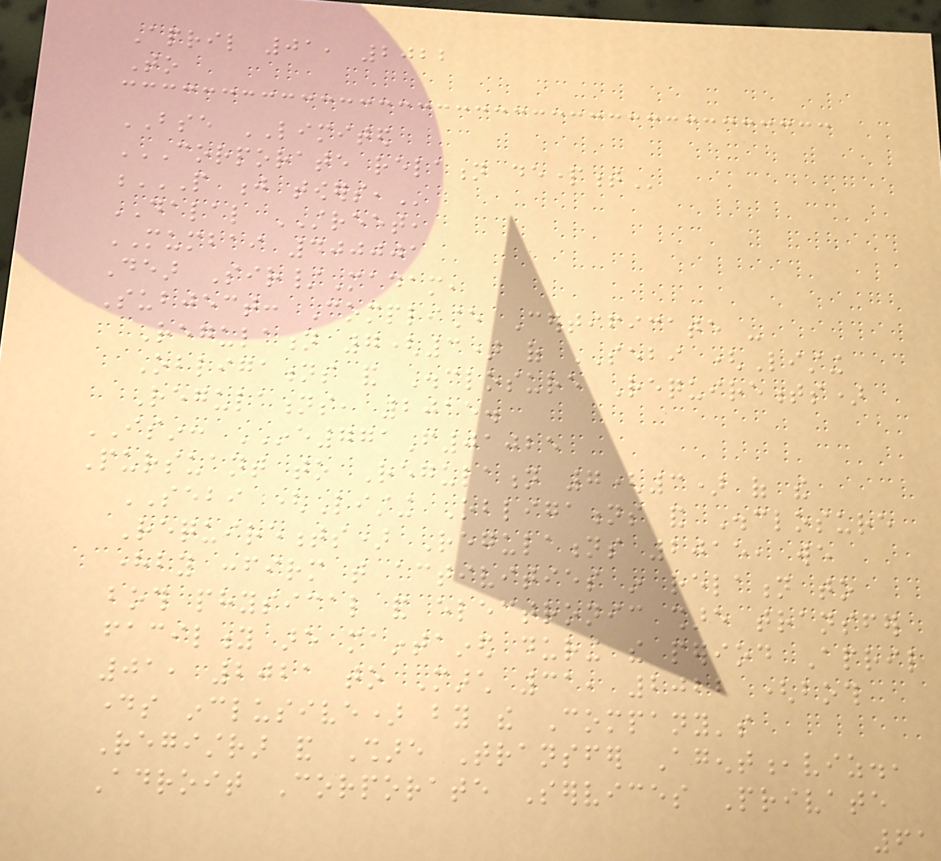April 01, 2022
To
BSE LIMITED
CORPORATE RELATION DEPARTMENT
P J TOWERS,
DALAL STREET,
MUMBAI 400001
Dear Sir/Madam,
Subject: Compliance Certificate -
Regulation 7(3) of SEBI (Listing
Obligations and Disclosure Requirements)
Regulations, 2015.
ISIN: INE771F01025
Pursuant to Regulation 7(3) of the
SEBI (Listing Obligations and Disclosure
Requirements) Regulations 2015, we
hereby confirm that activities in relation to
both physical and electronic share transfer
facility are maintained during the period April
01, 2021 to March 31, 2022 (both
days inclusive) by the Company's
Registrar and Share Transfer Agent,viz.,
Adroit Corporate Services Private
61
